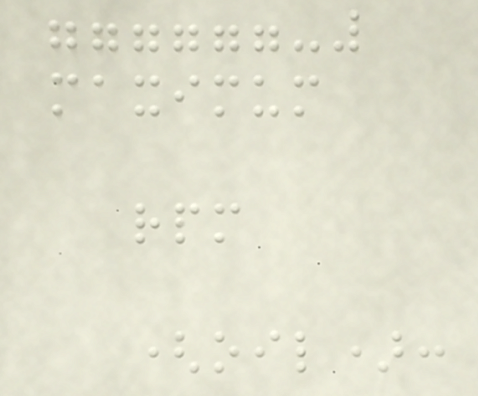maximum
rpm
(oil):
